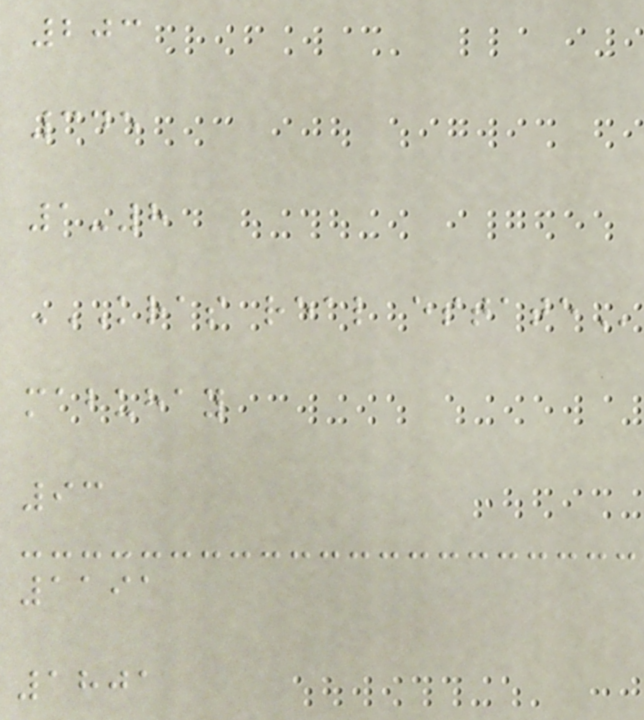203
345
1-8
KRAS REAL ESTATE
mabuhay
93
1191
1801
